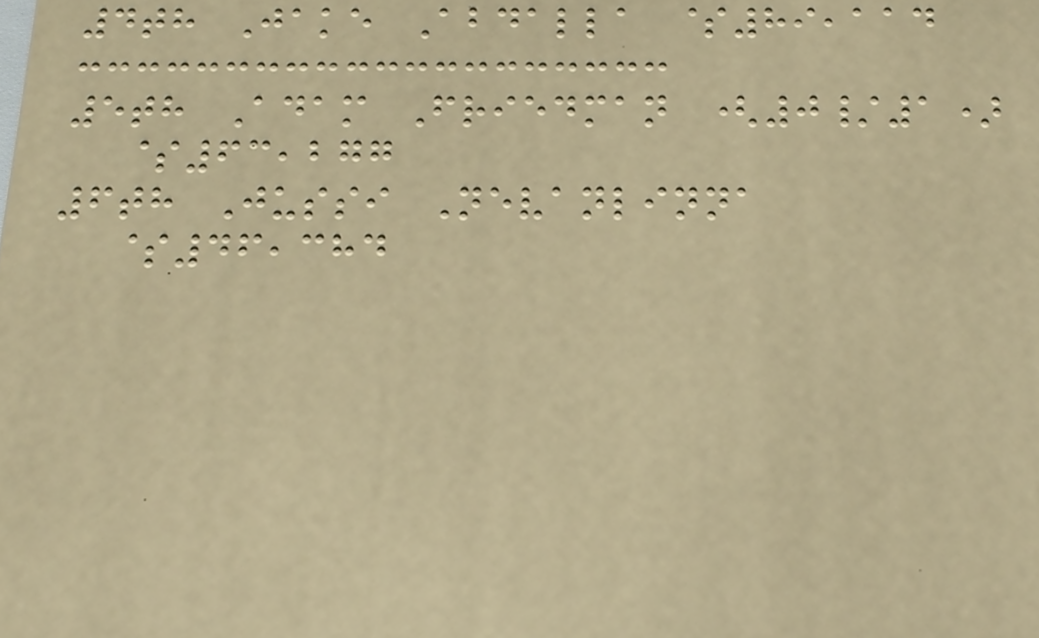4th Jake Abdalla $89,114
5th Adam Friedman (0/1)
$63,277
6th Jussi Nevanlinna
$46,384
